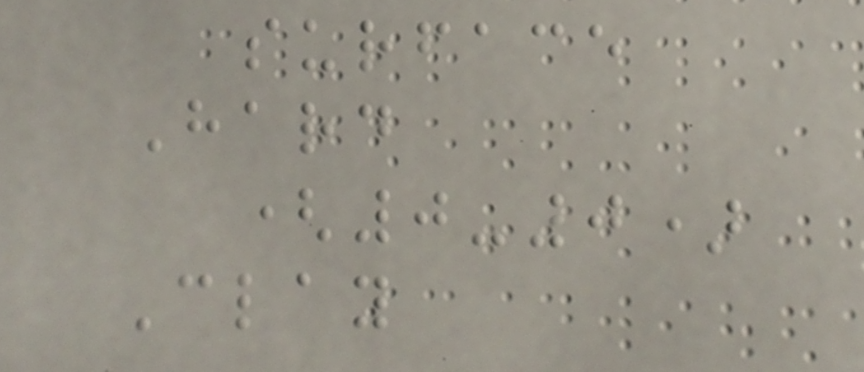surface
Hard
(0-0)
Clay
